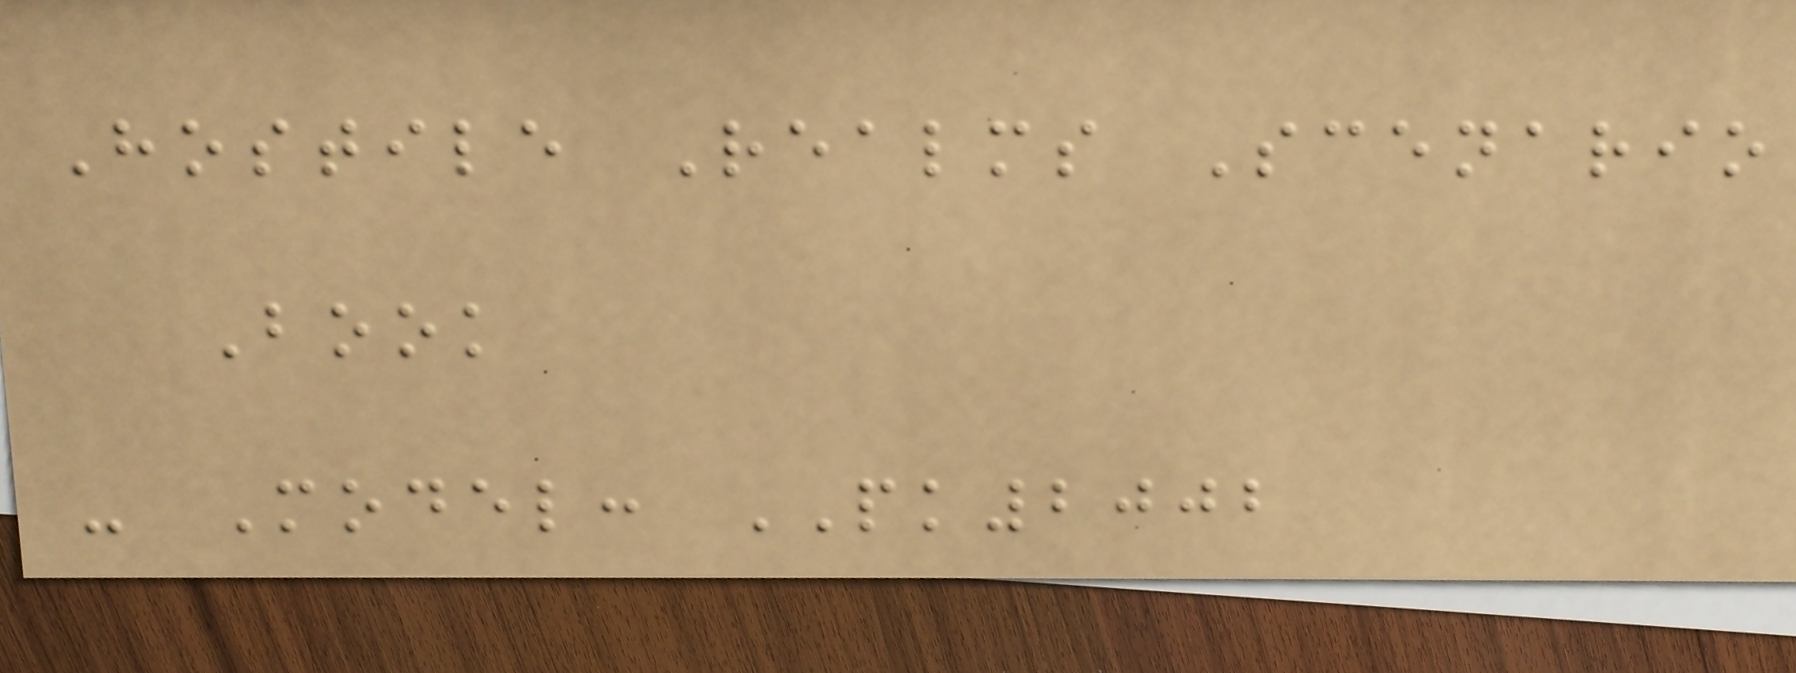Hostile Realms Scenario
Book
- Model: PK2002
